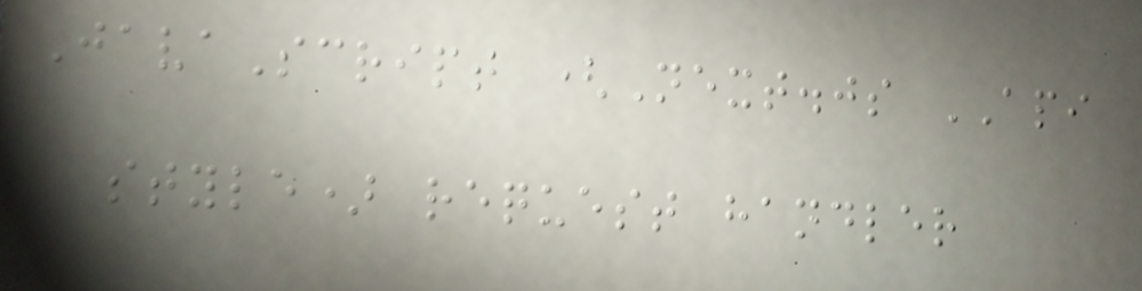JavaScript (Next.js API
style) request handler
